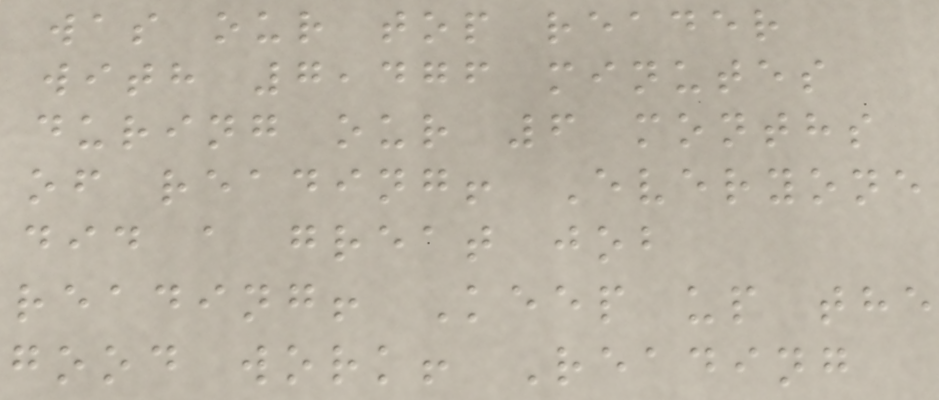was our top reader
with 7,476 minutes
during our 6 months
of reading! Everyone
did a great job
reading! Keep up the
good work! Reading
